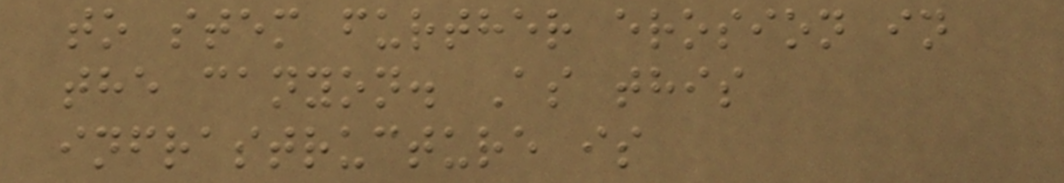to stem further erosion in
the canyon. As this
infrastructure is
